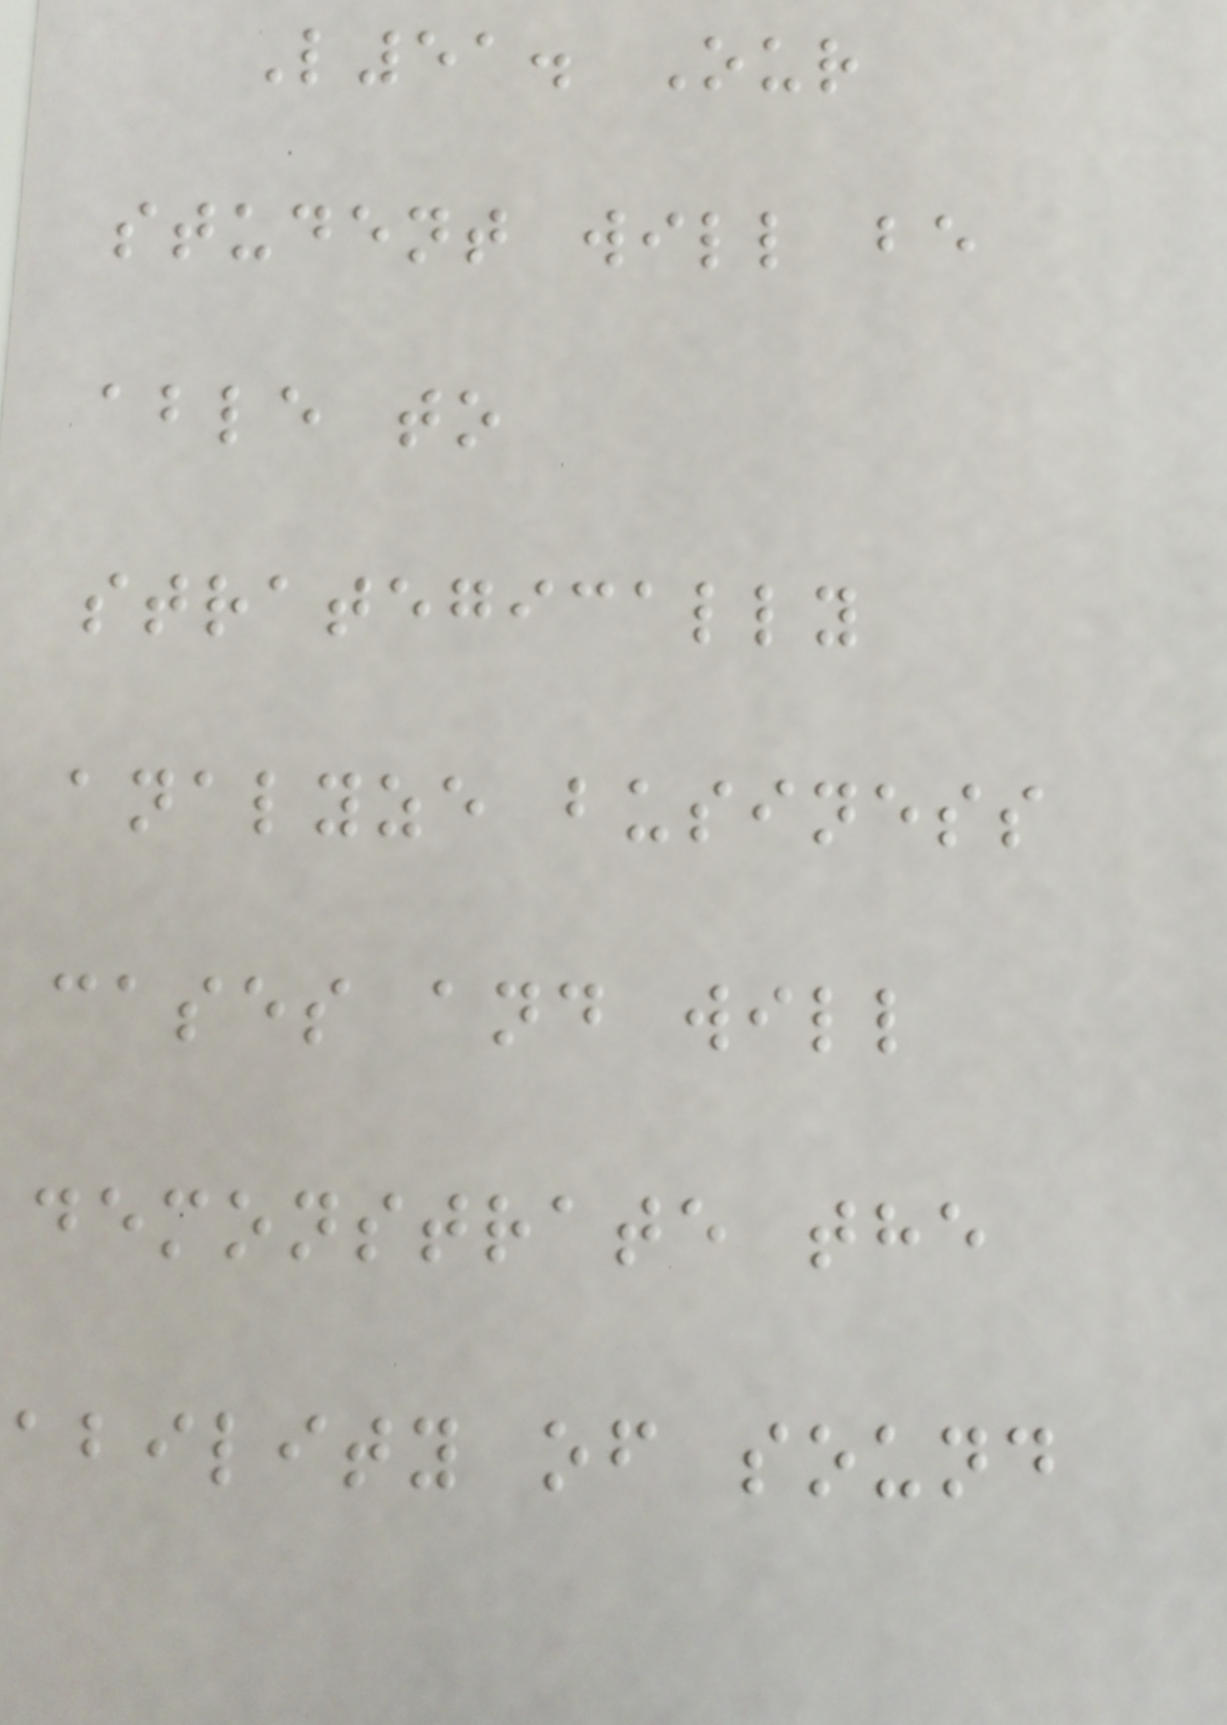L51. Our
student will be
able to
strategically
analyze business
cases and will
demonstrate the
ability of sound
